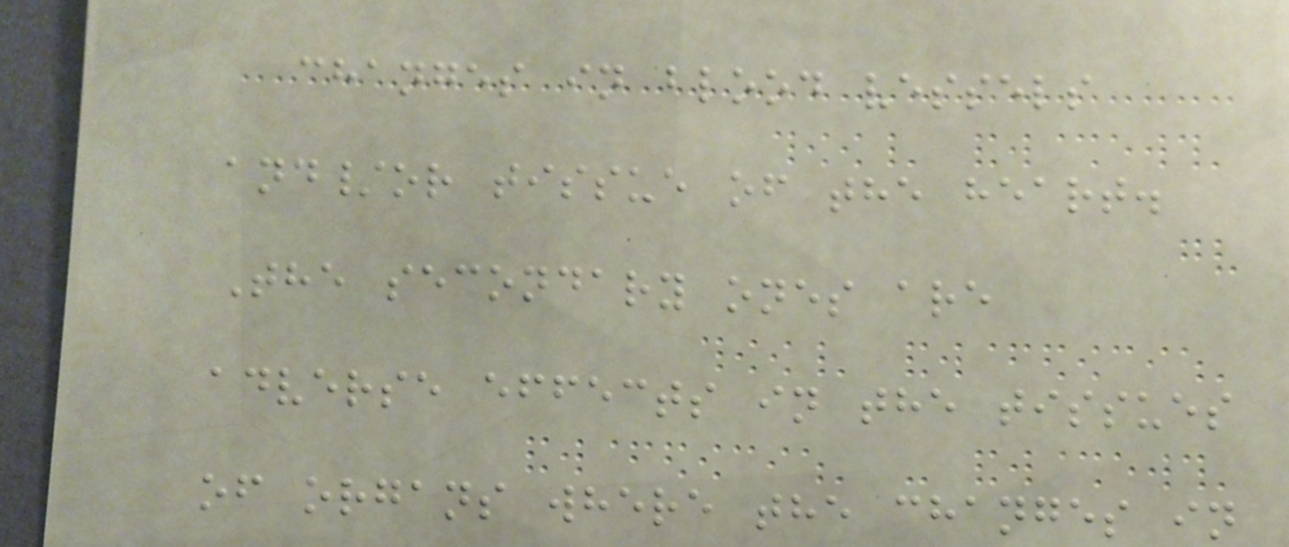changes in blood vessels
and/or tissue of the heart.
The secondary ones are
adverse effects in the tissues
of organs where the changes in
